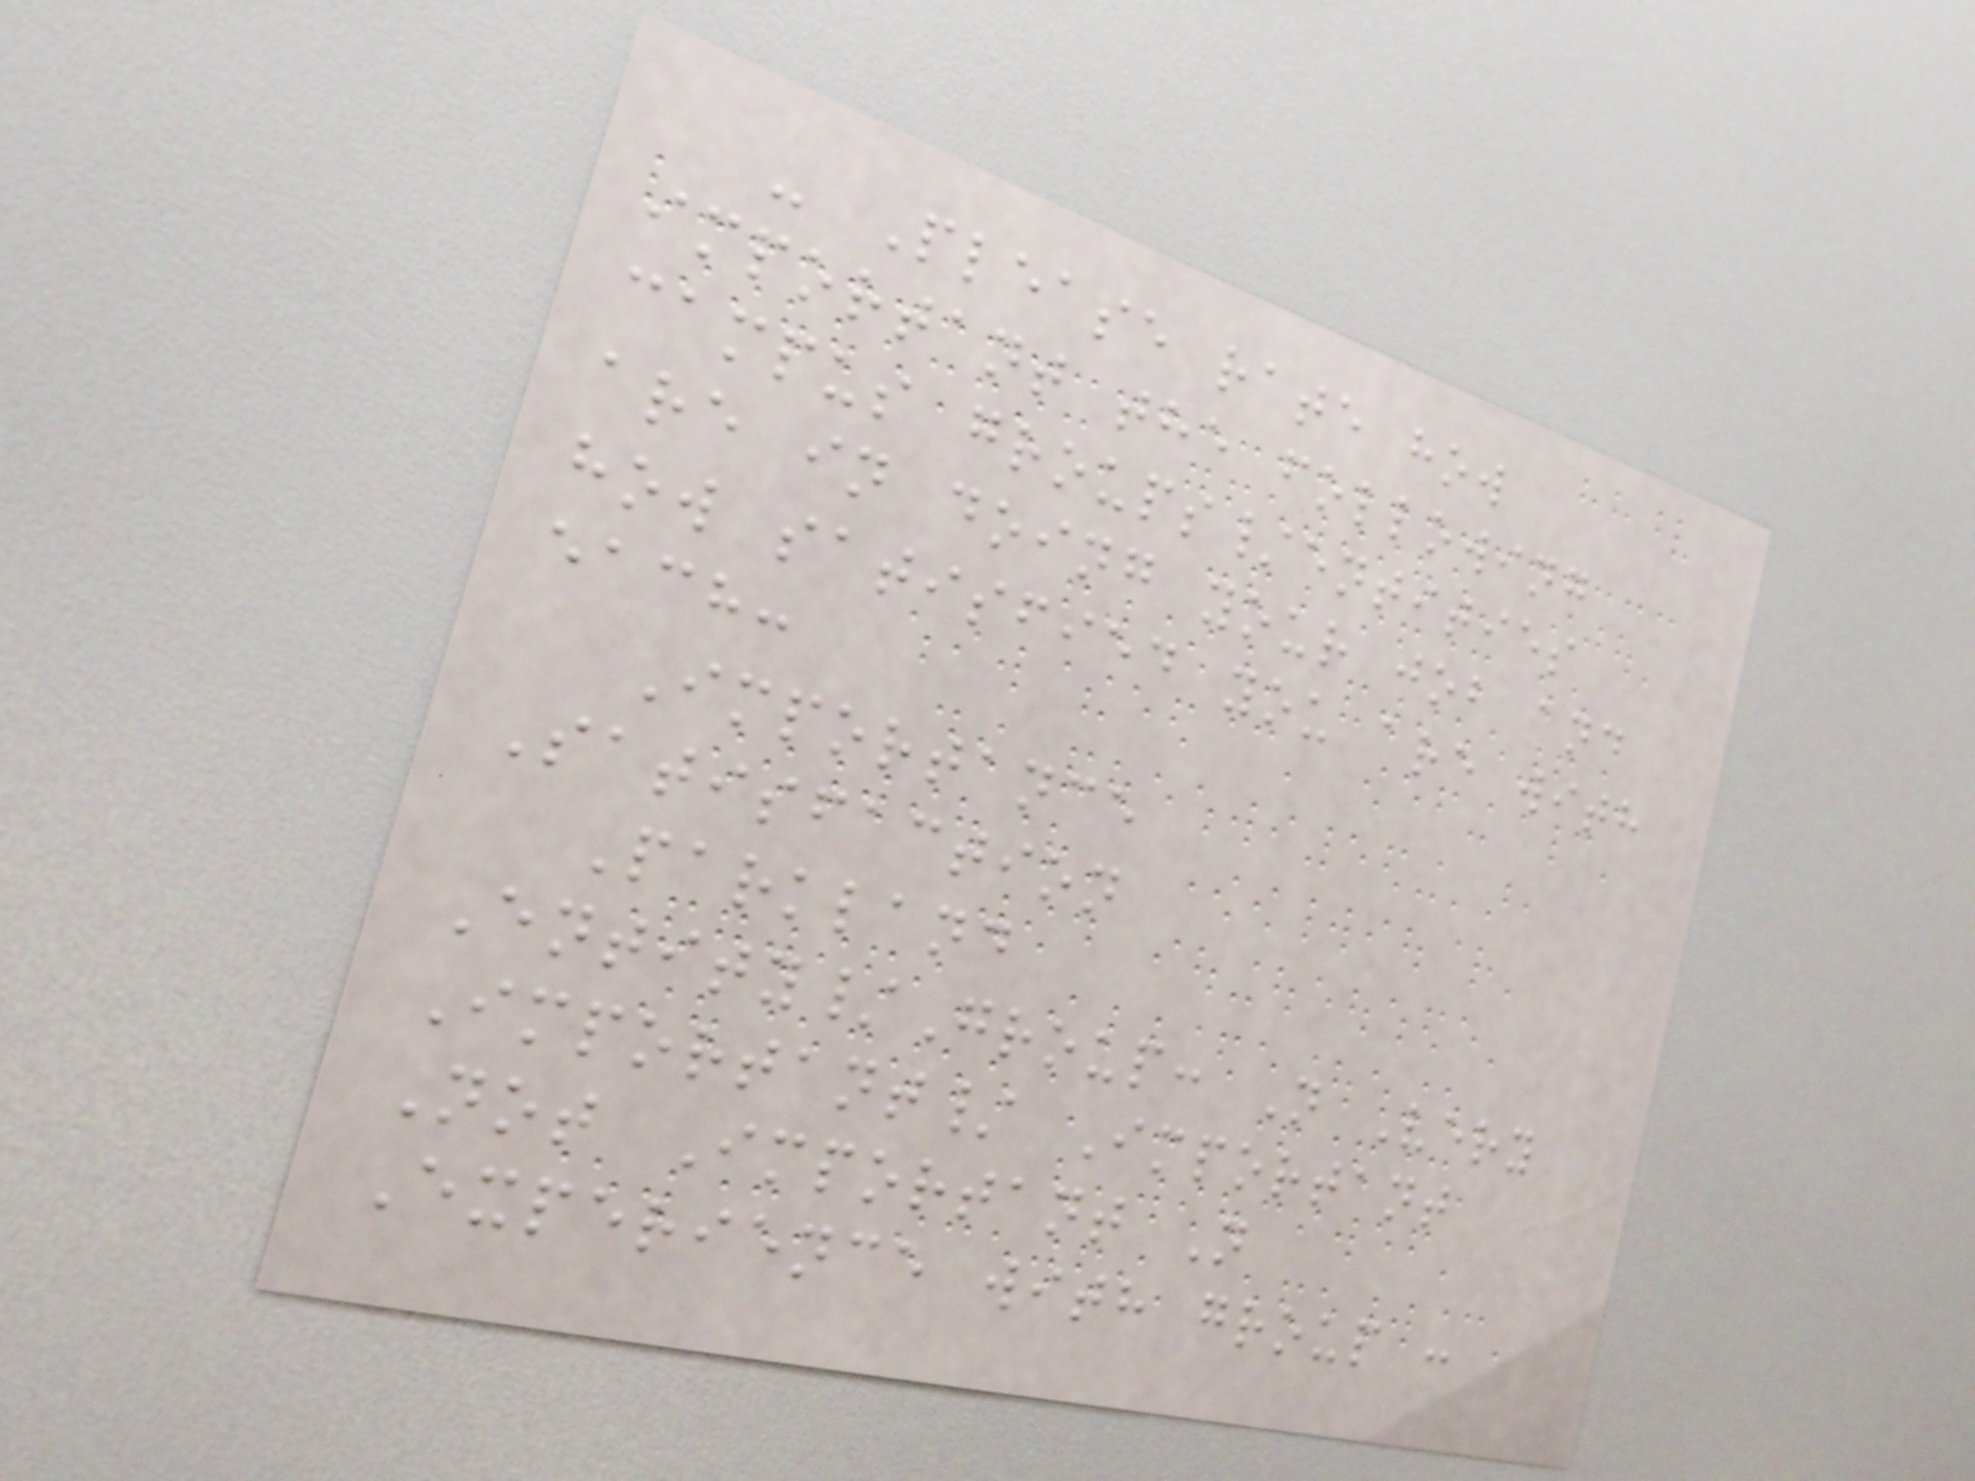- Please rate how
important the following
campus groups/entities
are in doing your job and
how satisfied you are with
each:
Importance
Satisfaction
Parkland
Entity/Group: N Very
Important/ Important
Not Important N
Experience with group :
